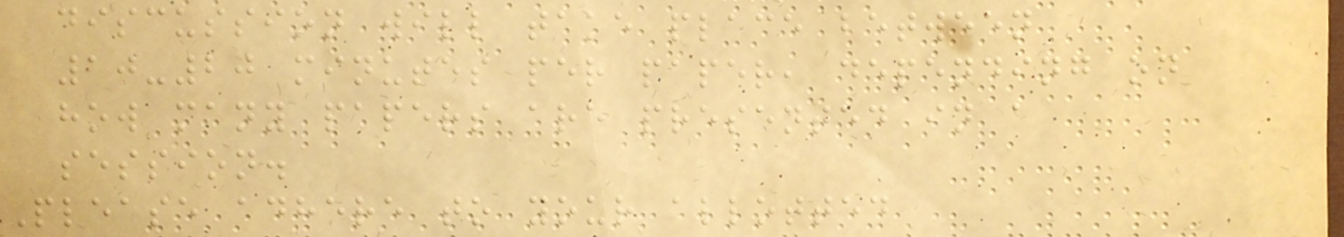discussion will take place between
10-20 minutes per paper, depending on
how many papers are presented in a
session.
Please adhere to your allotted
